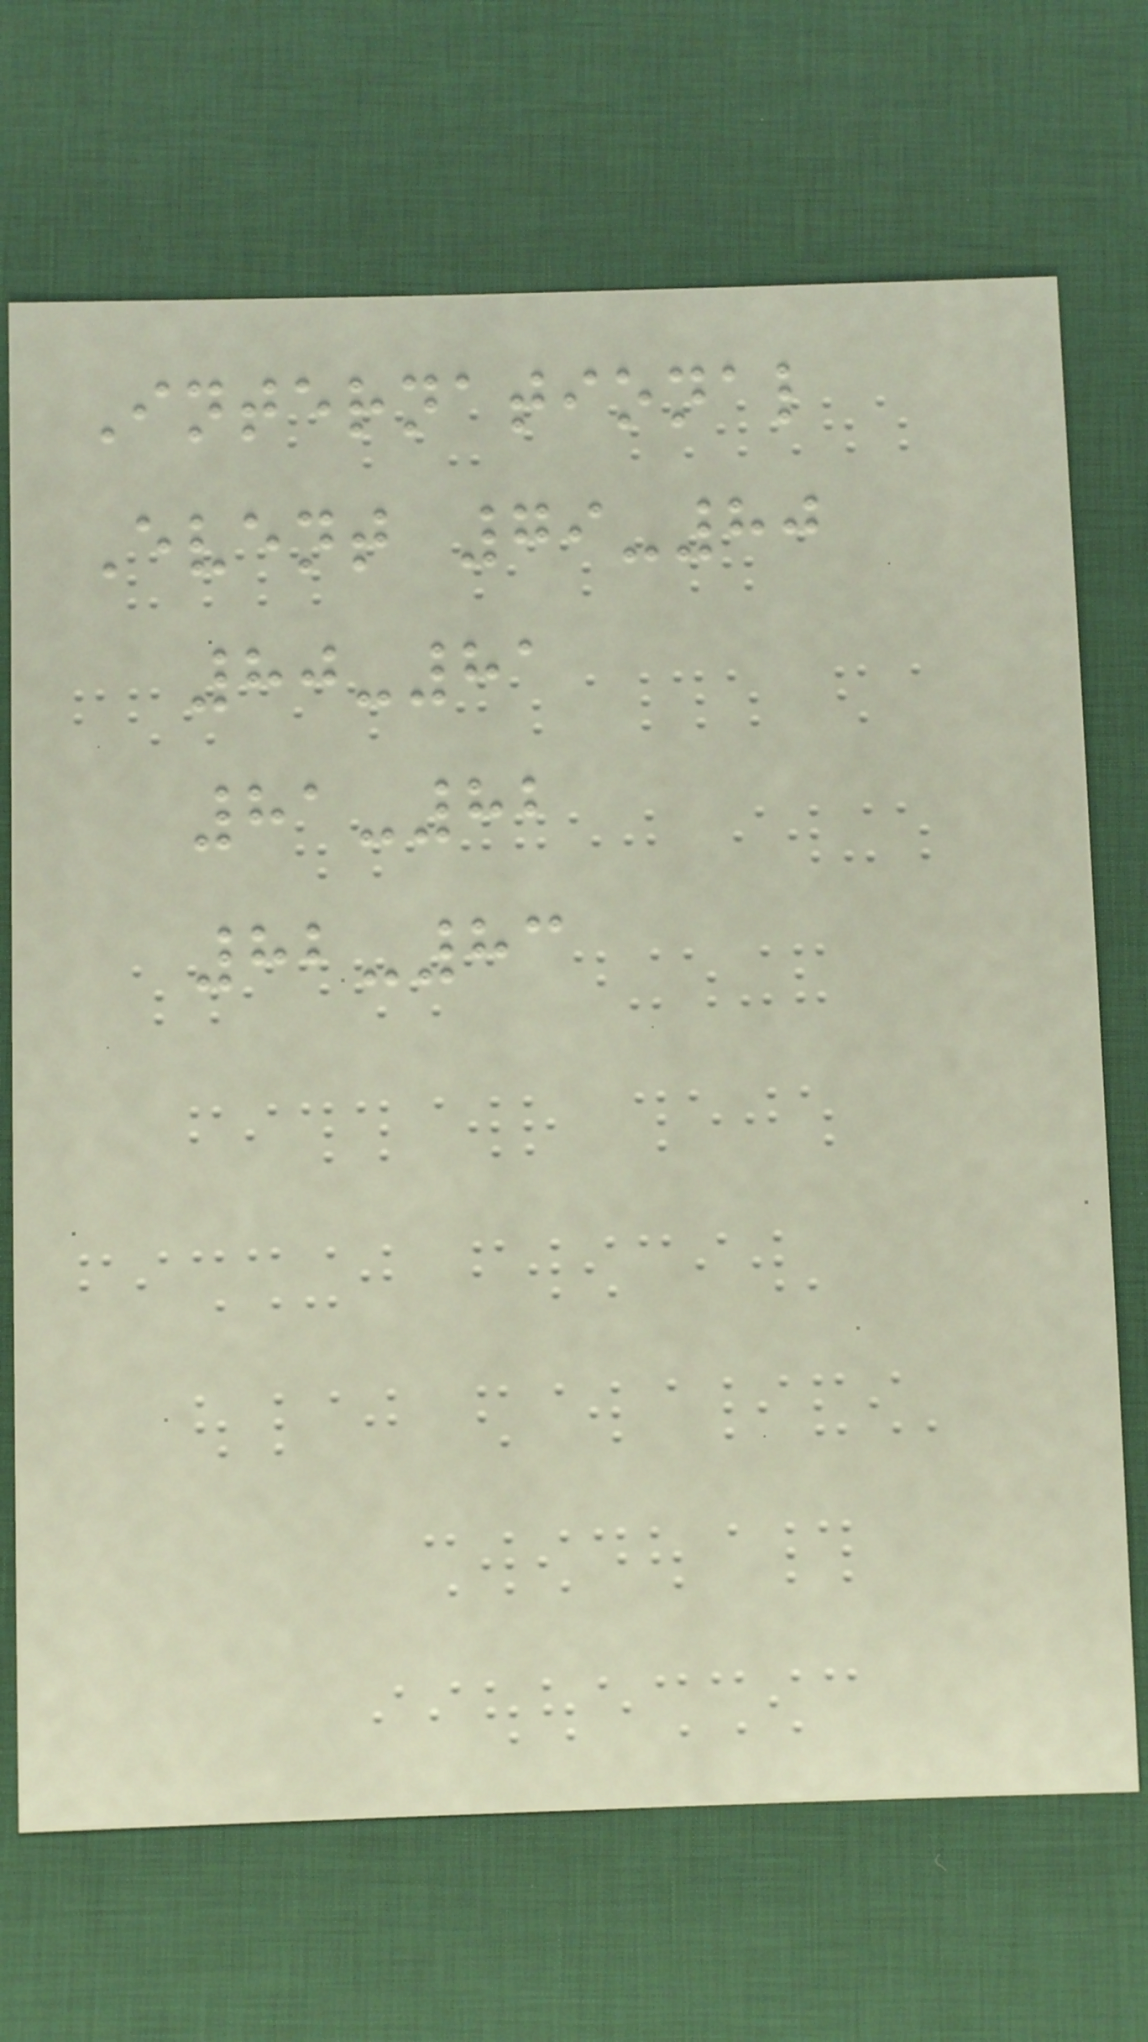International
Event 79-80
80-81
81-82
82-83
